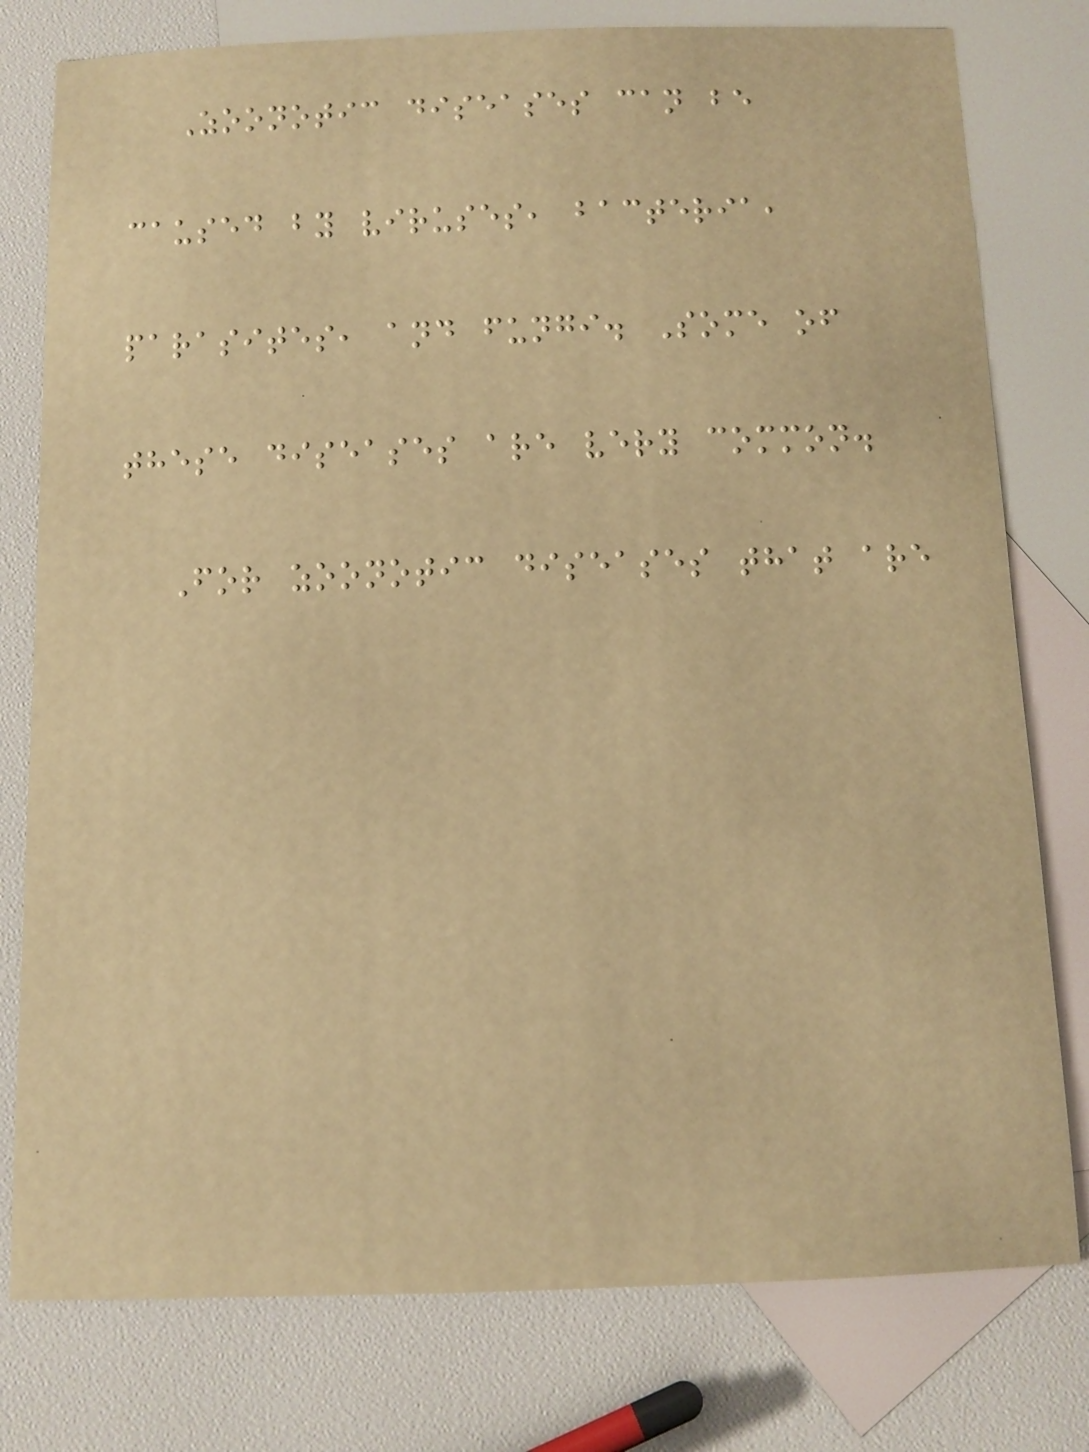Zoonotic diseases can be
caused by viruses, bacteria,
parasites, and fungi. Some of
these diseases are very common.
For zoonotic diseases that are
